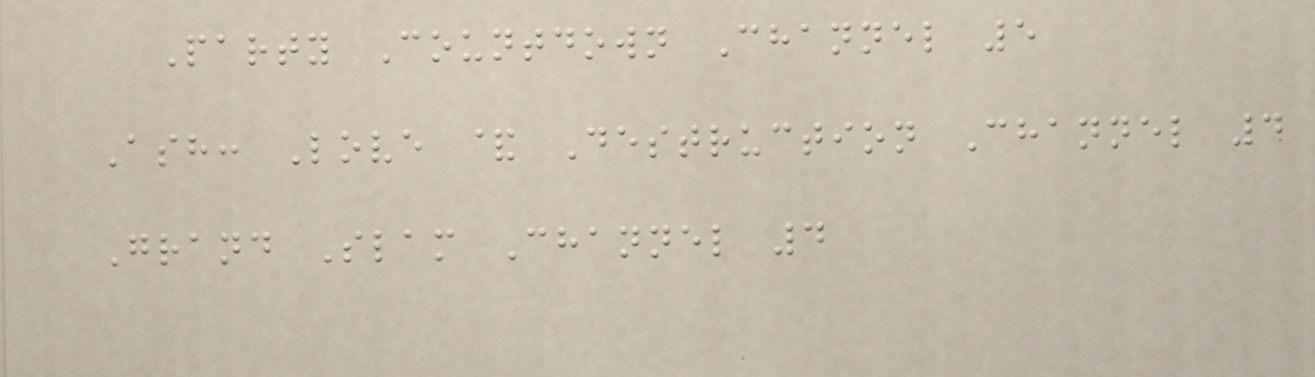Party Countdown Channel 5
Ash: Love & Destruction Channel 4
Grand Slam Channel 4
